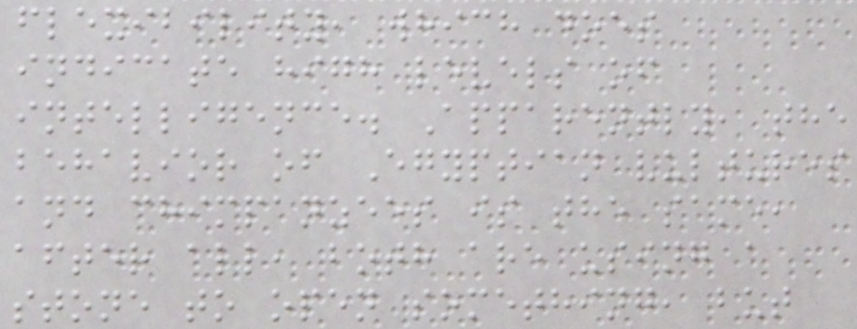flexibility, which does
indicate high levels of
intelligence. Apparently, the
behavior of Egyptian vultures
and chimpanzees is the same,
after all, both are using a
stone to open something, but
